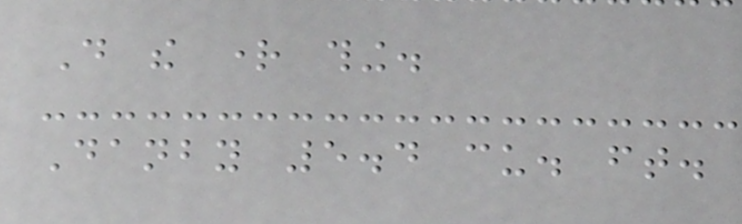Do the right thing.
Danby 5.4 cu. ft.
